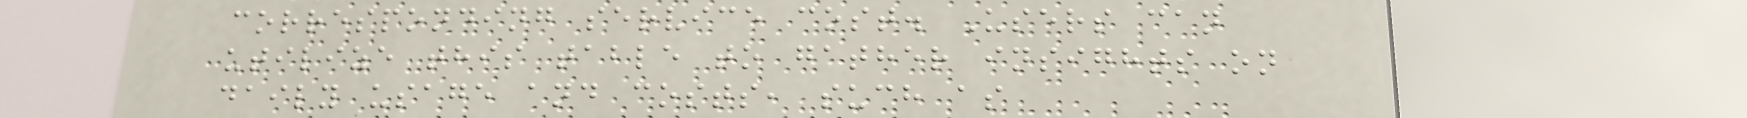corresponding service cost. Users can
utilize this table to gather insights on
daily usage and costs, such as
